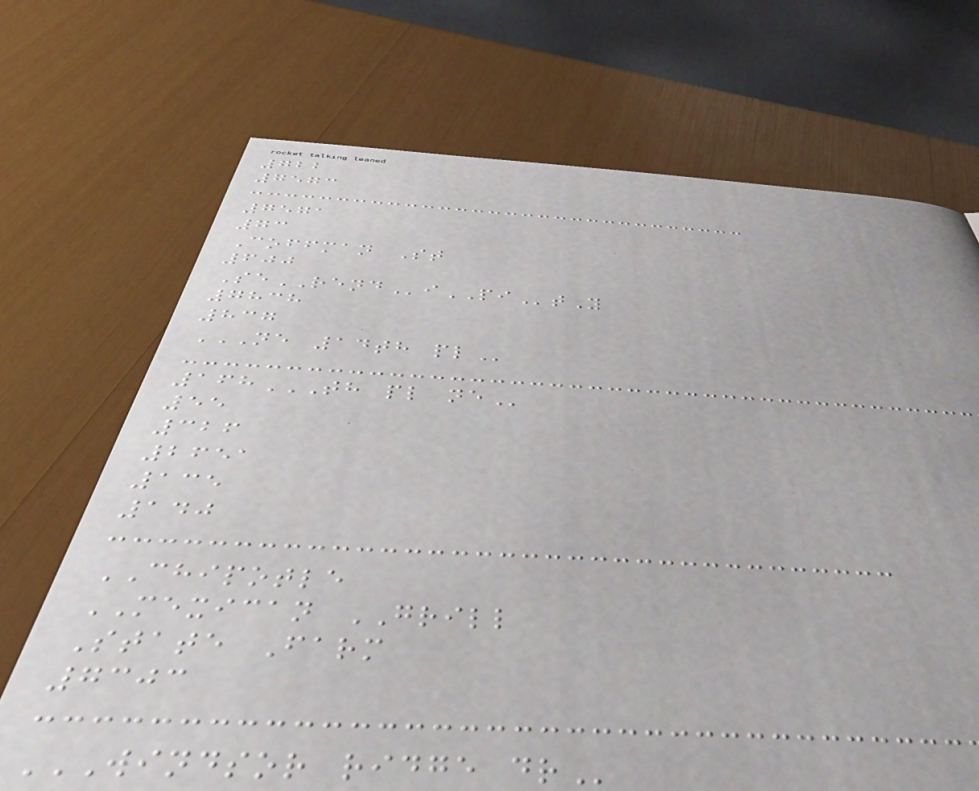722
7573
7571
73
Coffman St
600
SeRENDiPItY
7838
837
NE 14TH PL
168TH PL NE
55
326
2651
135
140
CHIPOTLE
MEXICAN GRILL
State Farm
7303
WINDSOR RIDGE DR
